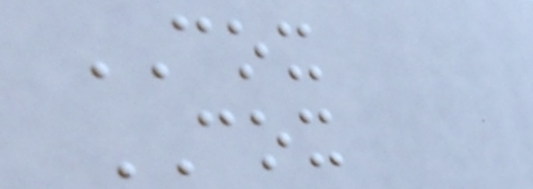COX
COX
